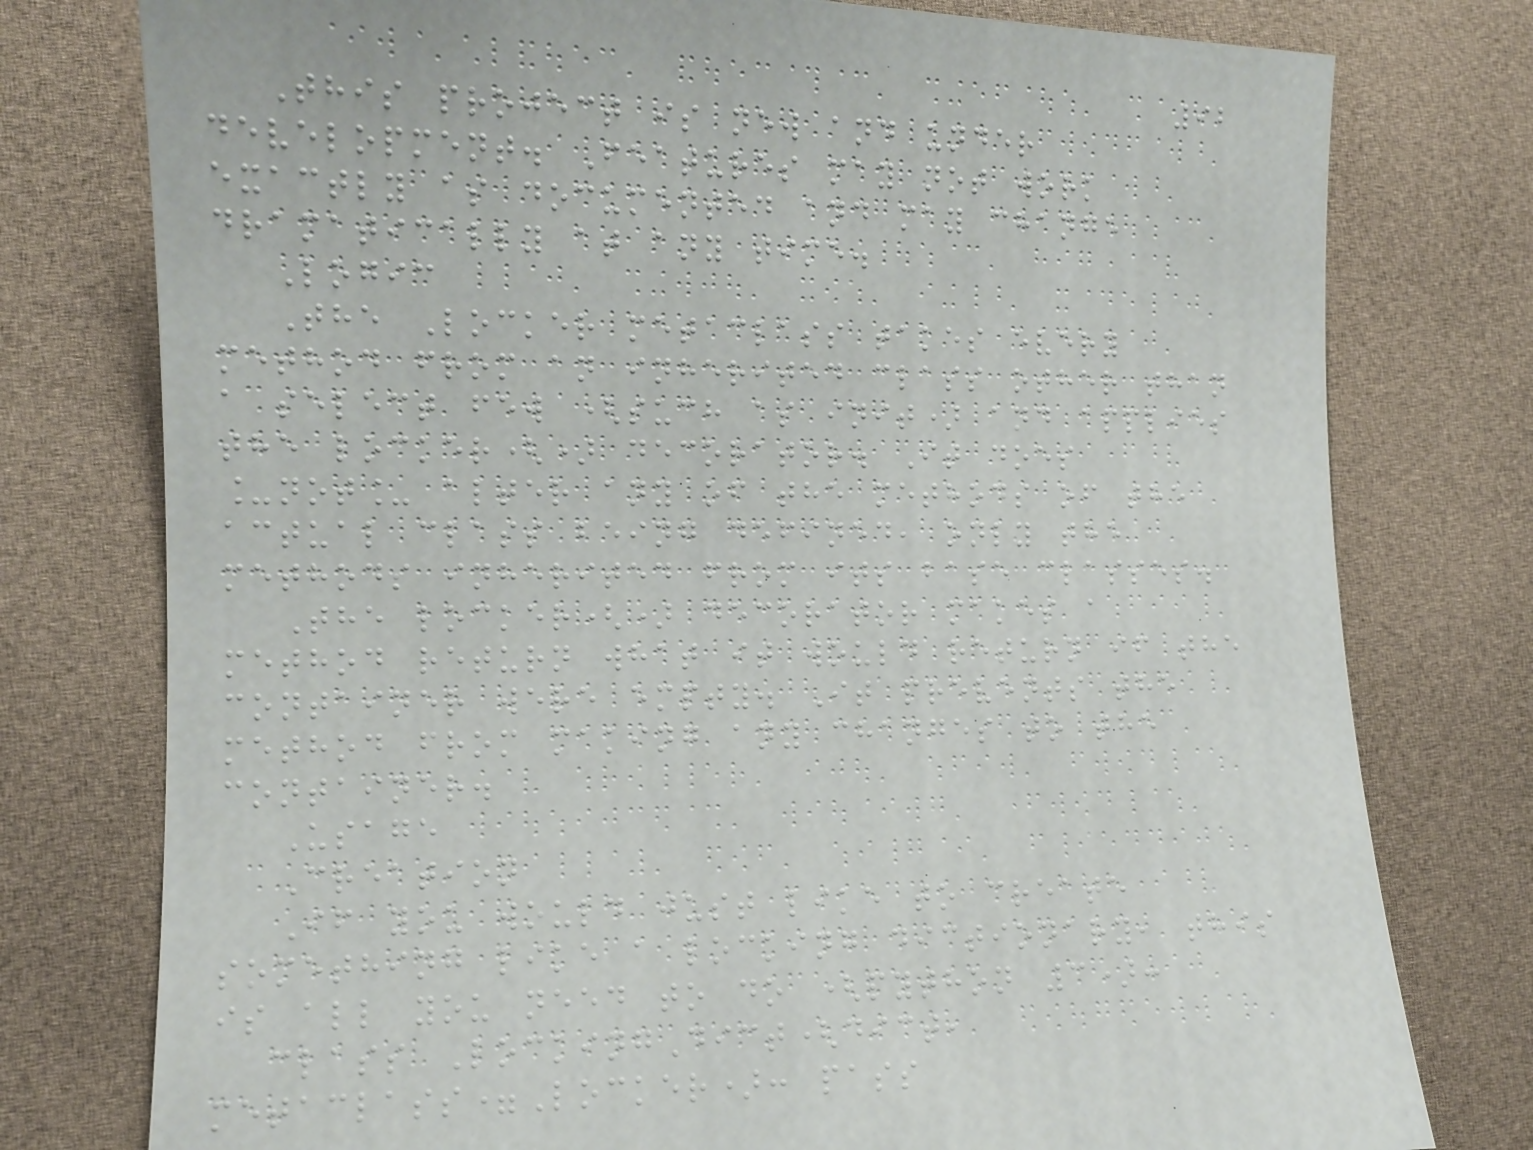92
This project is new and under
development. Features may not work
exactly as documented and may change
dramatically at any time.
Logic
The Locker metaclass takes every
method from an inherited class other than
a select few (such as init) and applies
the locker() decorator. It does
_not_ alter any of the methods of the
actual class being defined, only the
methods inherited from its base classes.
The locker() decorator makes a
method return what it would return if the
container were empty. It prevents the
method from making any changes to the
container.
Usage
Creation
If you would just like to create
something like a locking dictionary, this
is all you need to do (python 3):
class LockingDict(dict,
metaclass=Locker): pass
